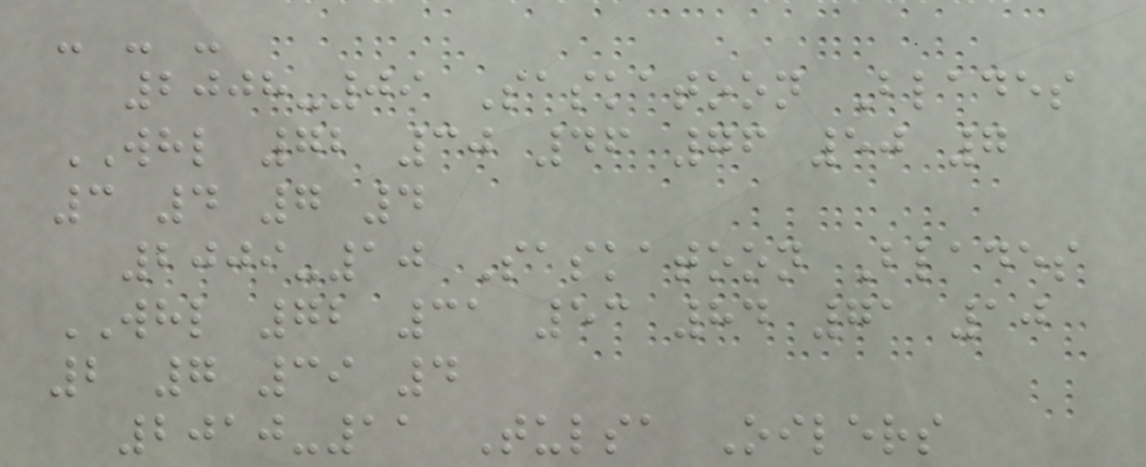- - -
2008-09 Saskatoon Blades
WHL 72 30 46 76 50 7
3 4 7 4
2009-10 Saskatoon Blades
WHL 72 31 53 84 71 10
2 7 39 4
2010-11 Tulsa Oilers
